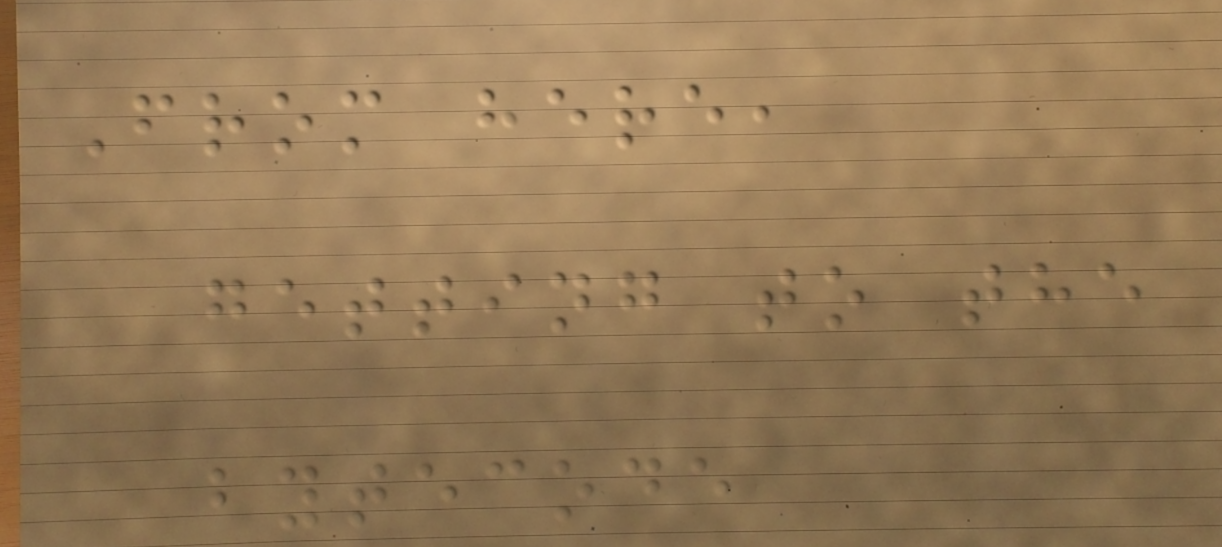From here,
getting to the
bytecode
